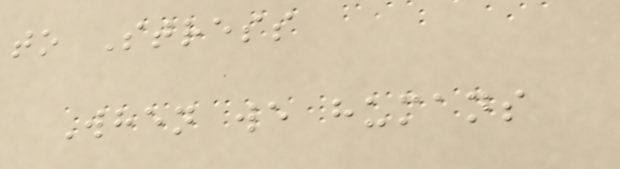to Stress
When we humans
